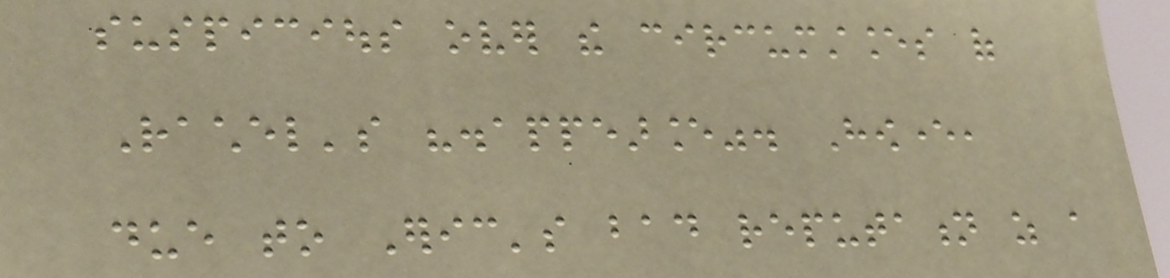suspicious over the circumstances of
Rachel's "disappearance". However,
due to Eric's bad reputation as a
